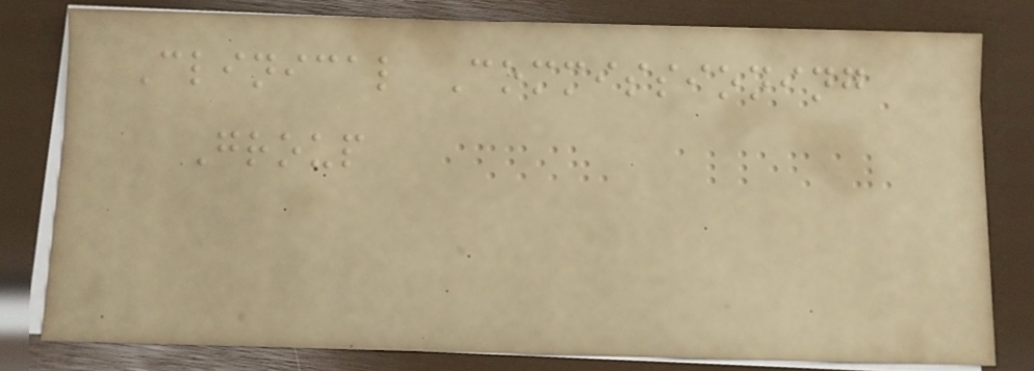Clinical Commissioning
Group
